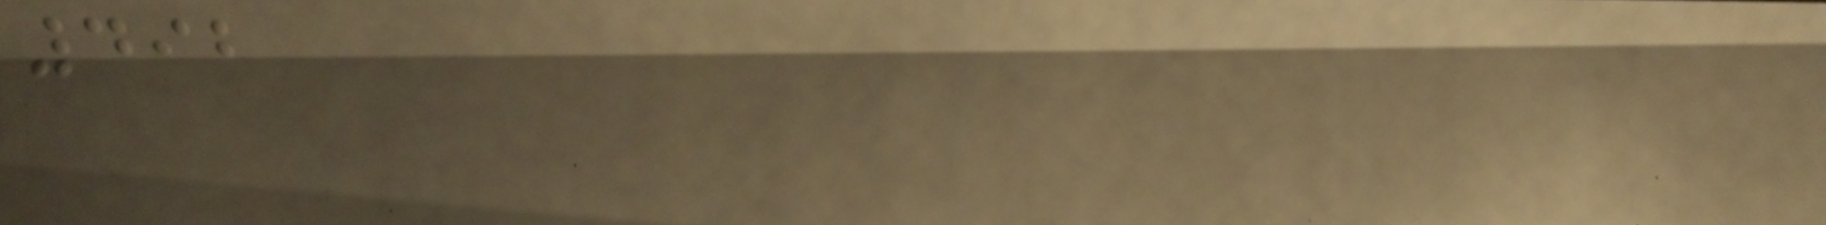492
